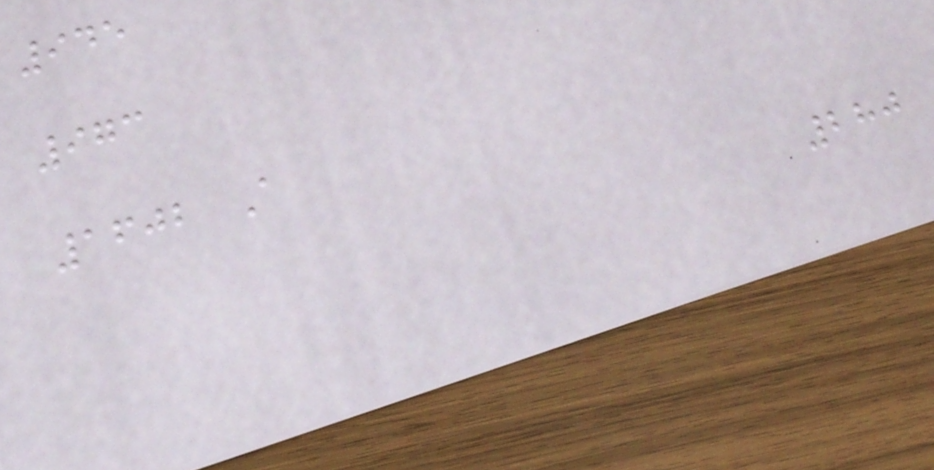945
973
1602 A
280
